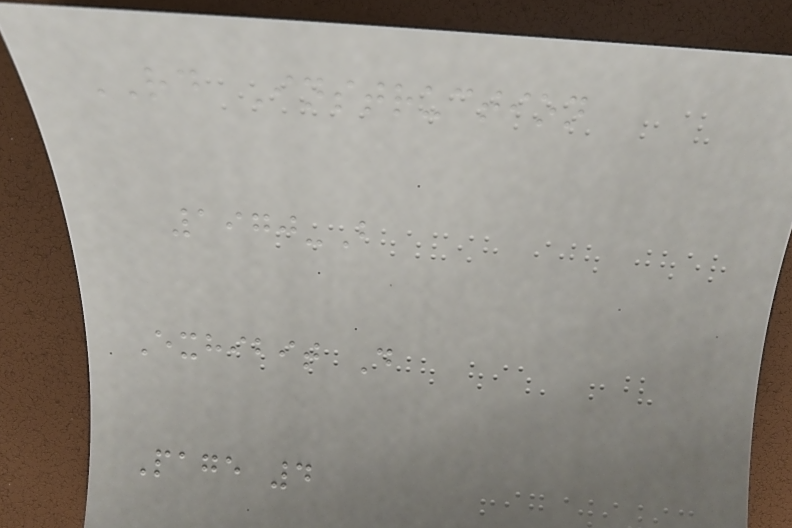RD Instruction
1970-B
Exhibit D
Page 4
